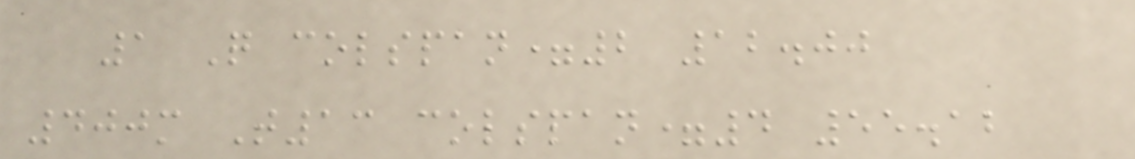1 Q colspan=2 12.00
400m T13 colspan=4 55.12
